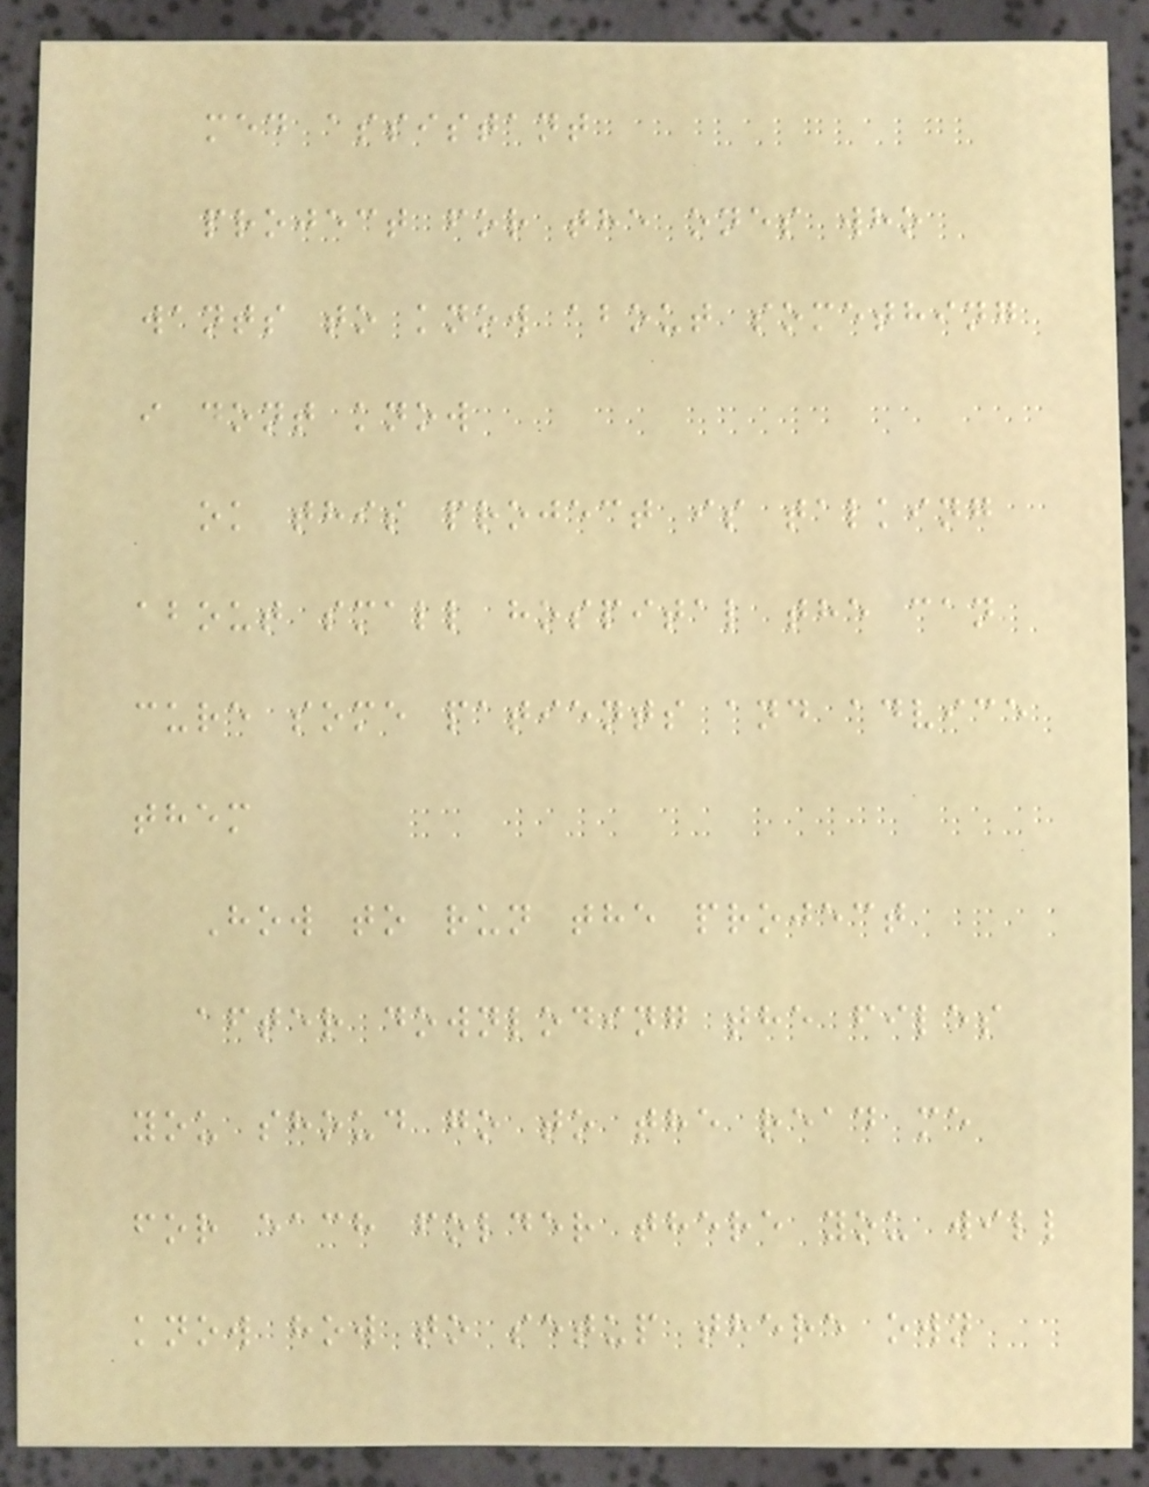med assistant
project for the ones who
wants to know about something
i dont know
ok this project is talking
about small hospital the can
cure some patients and advice
them
How to run the project
after downloding the files
you shoud go to the read me
for each folder there you will
know how to setup there own
